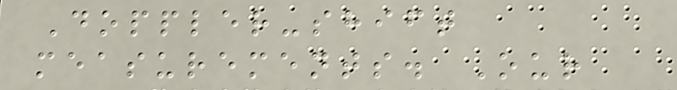Doppler-shift
measurements. Our
